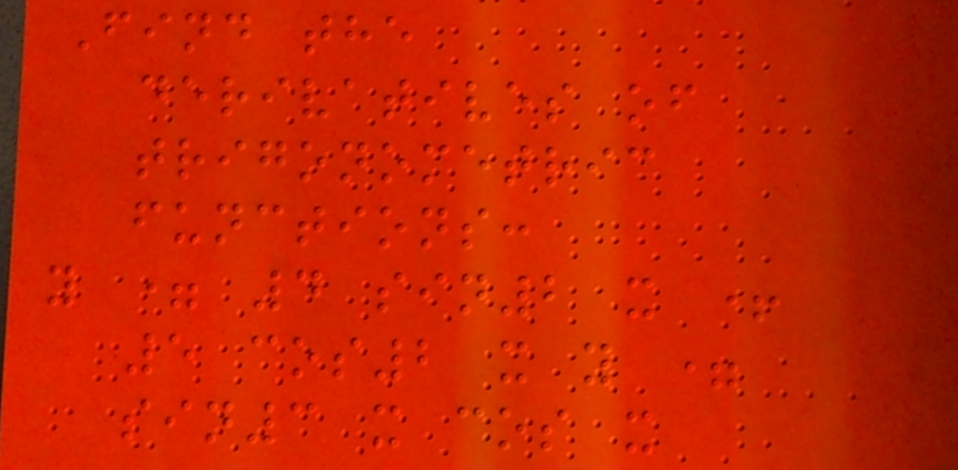Find the
derivatives of
trigonometric
functions:
y = 4 sin2 x +
5 cos2 x y =
sin3 x cos x
